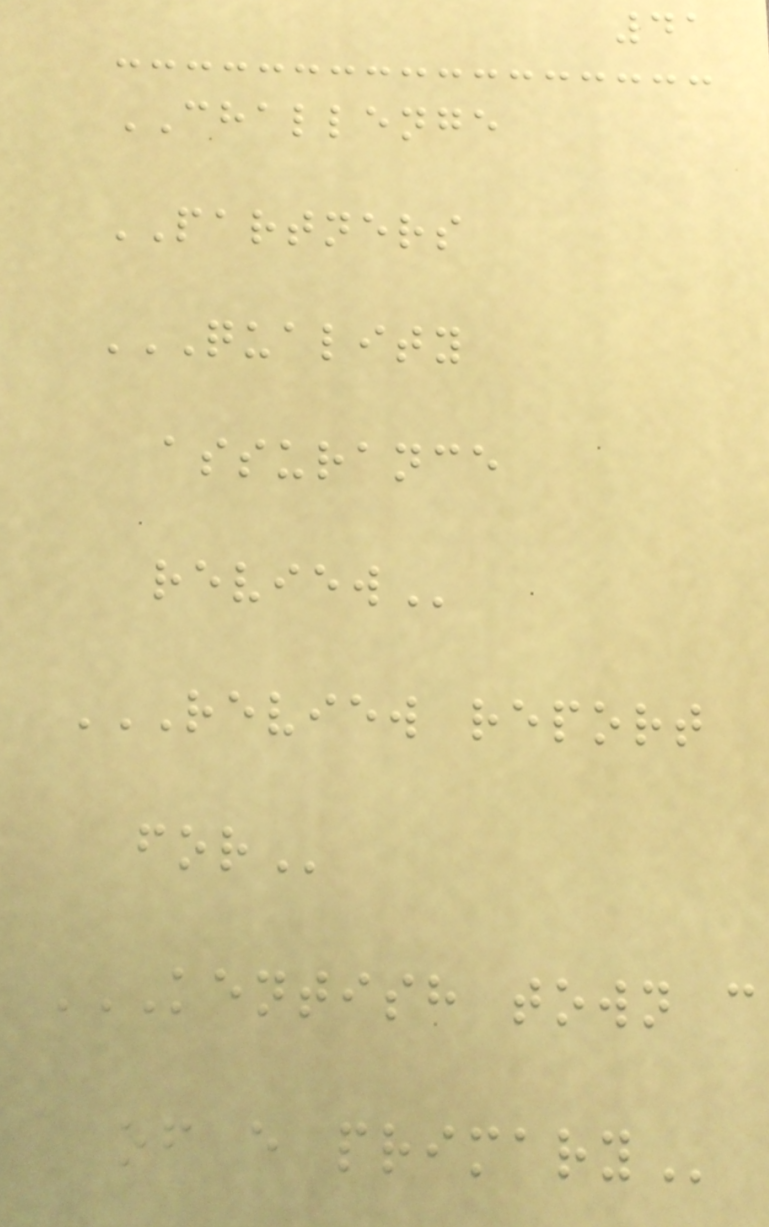41
CHALLENGE
PARTNERS
QUALITY
ASSURANCE
REVIEW
REVIEW REPORT
FOR
KENTISH TOWN C
OF E PRIMARY
